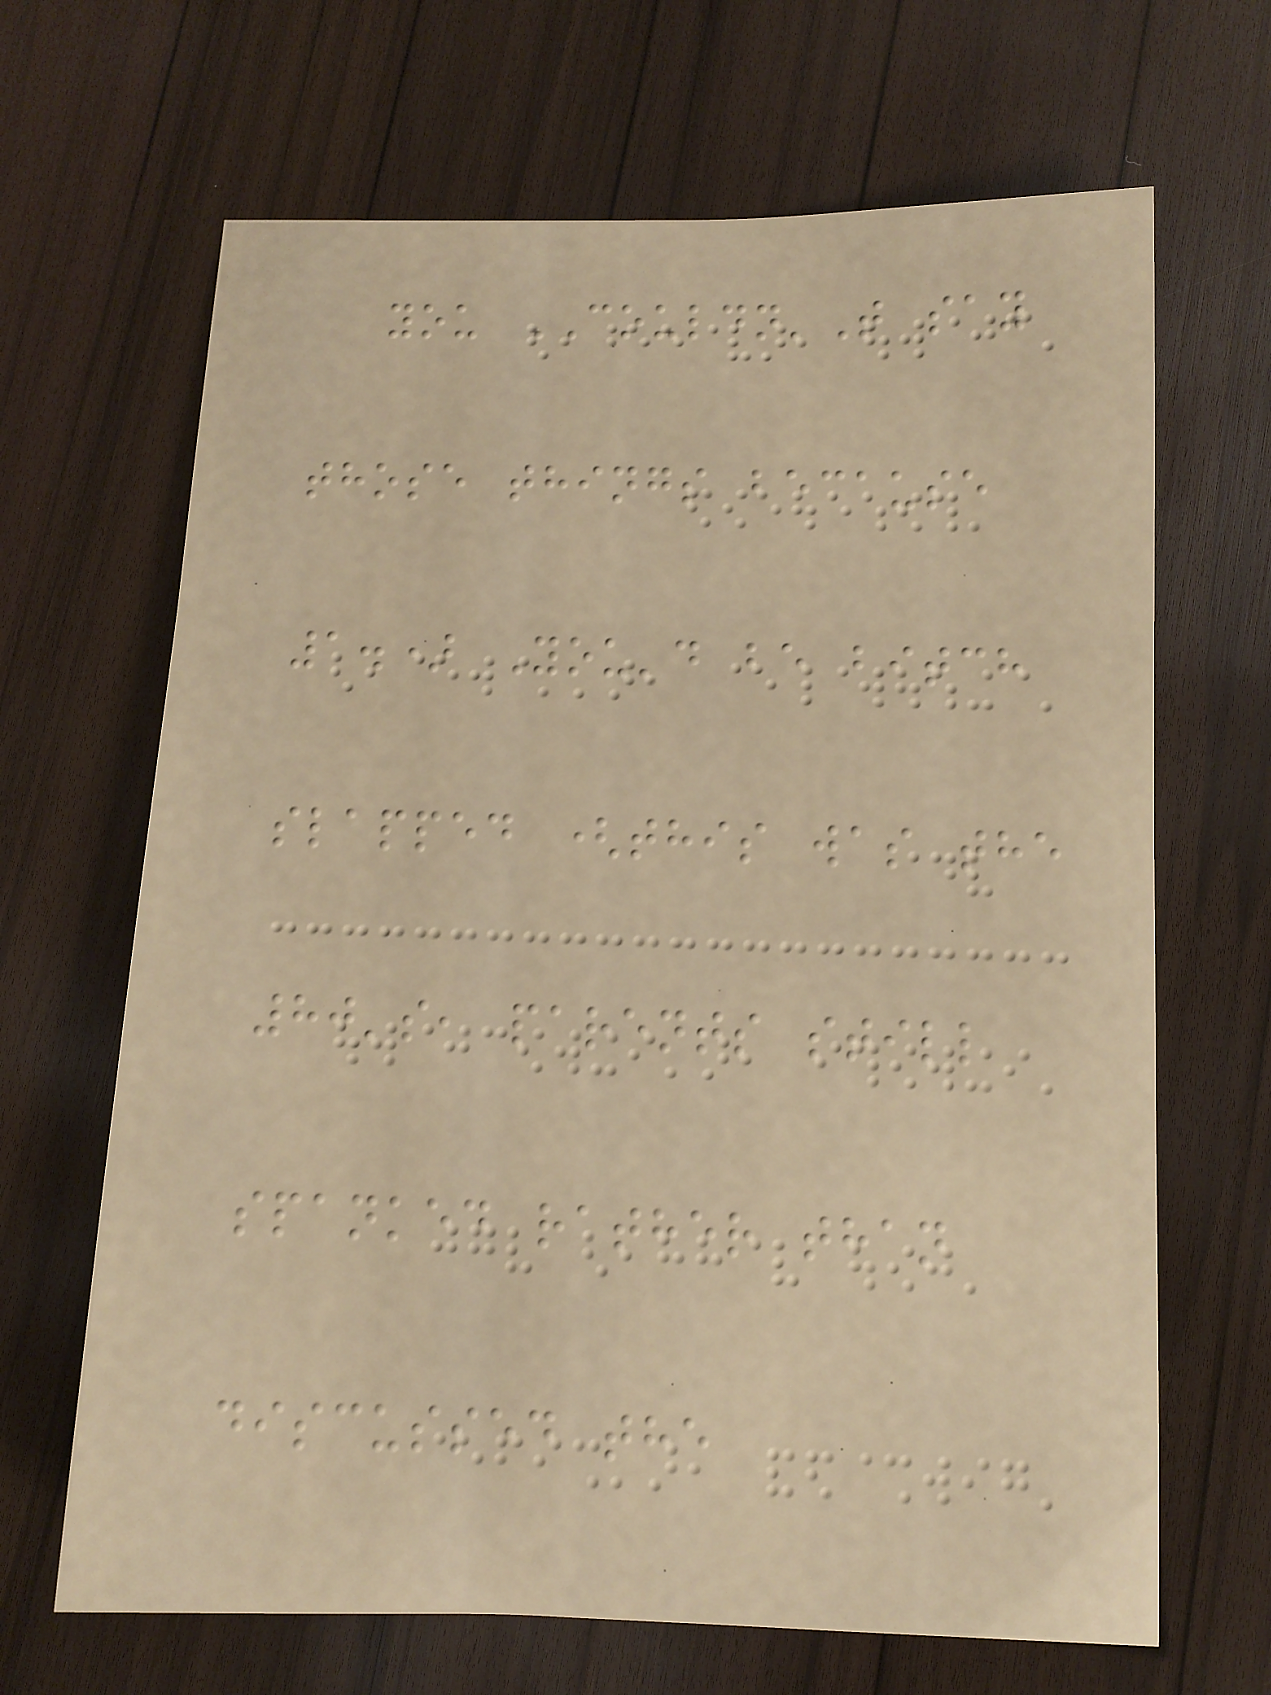you COULDN'T say
those things because
1.) You'd be bitch
slapped (this was the
80's, parents still
spanked rather than
discussed the
